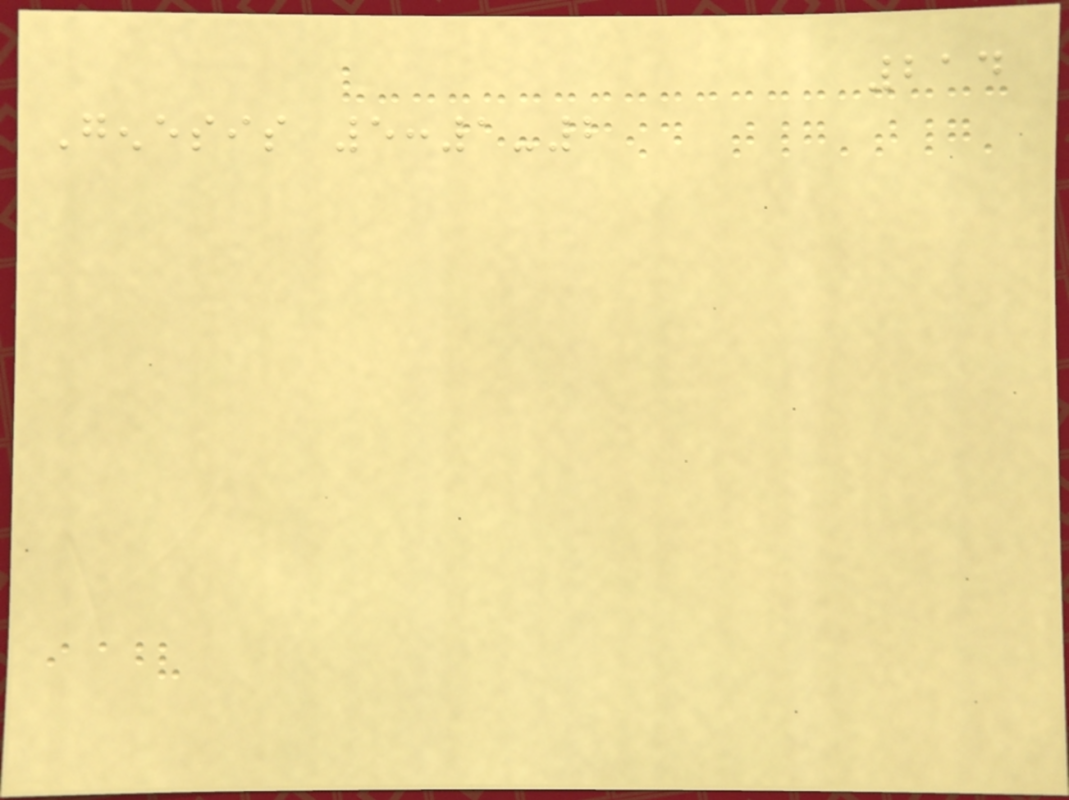214
Genesis 5:1-2
